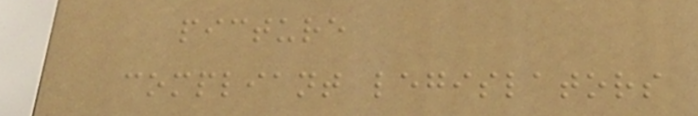picture
compliant legislators
